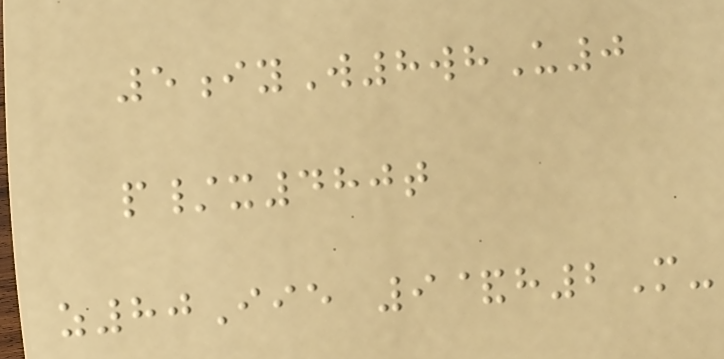5iyW8whU0
p/x480t
z80Iie 9&h2M-
